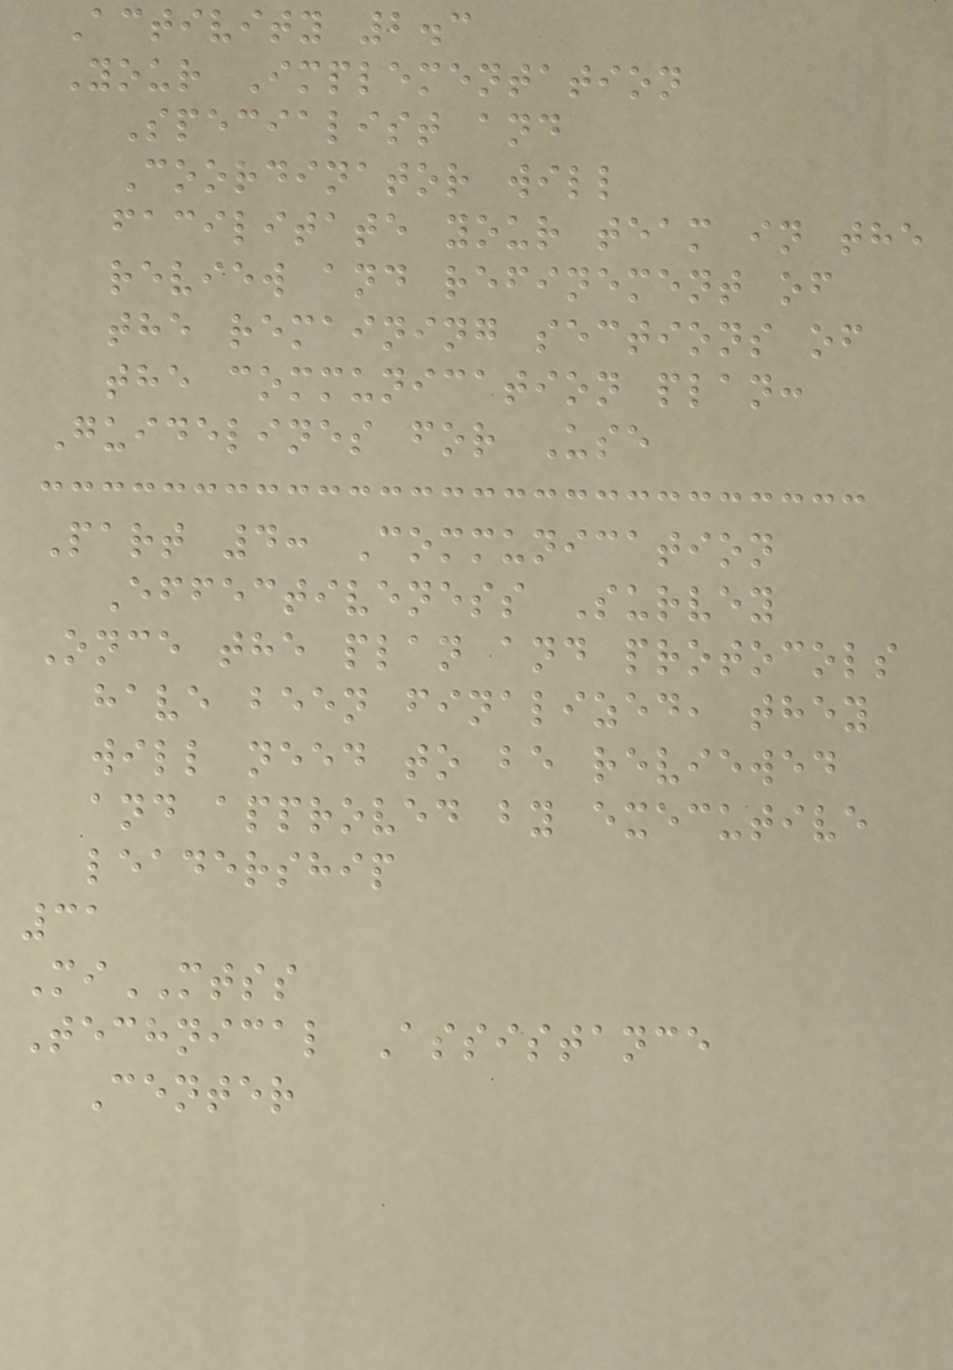Activity 2.3
Your Implementation
Specialist and
Coordinator will
facilitate your team in the
review and refinement of
the remaining sections of
the communication plan:
Guidelines for Use
Part 4: Communication
Effectiveness Survey
Once the plan and protocols
have been finalized, they
will need to be reviewed
and approved by executive
leadership
31
MiMTSS
Technical Assistance
Center
